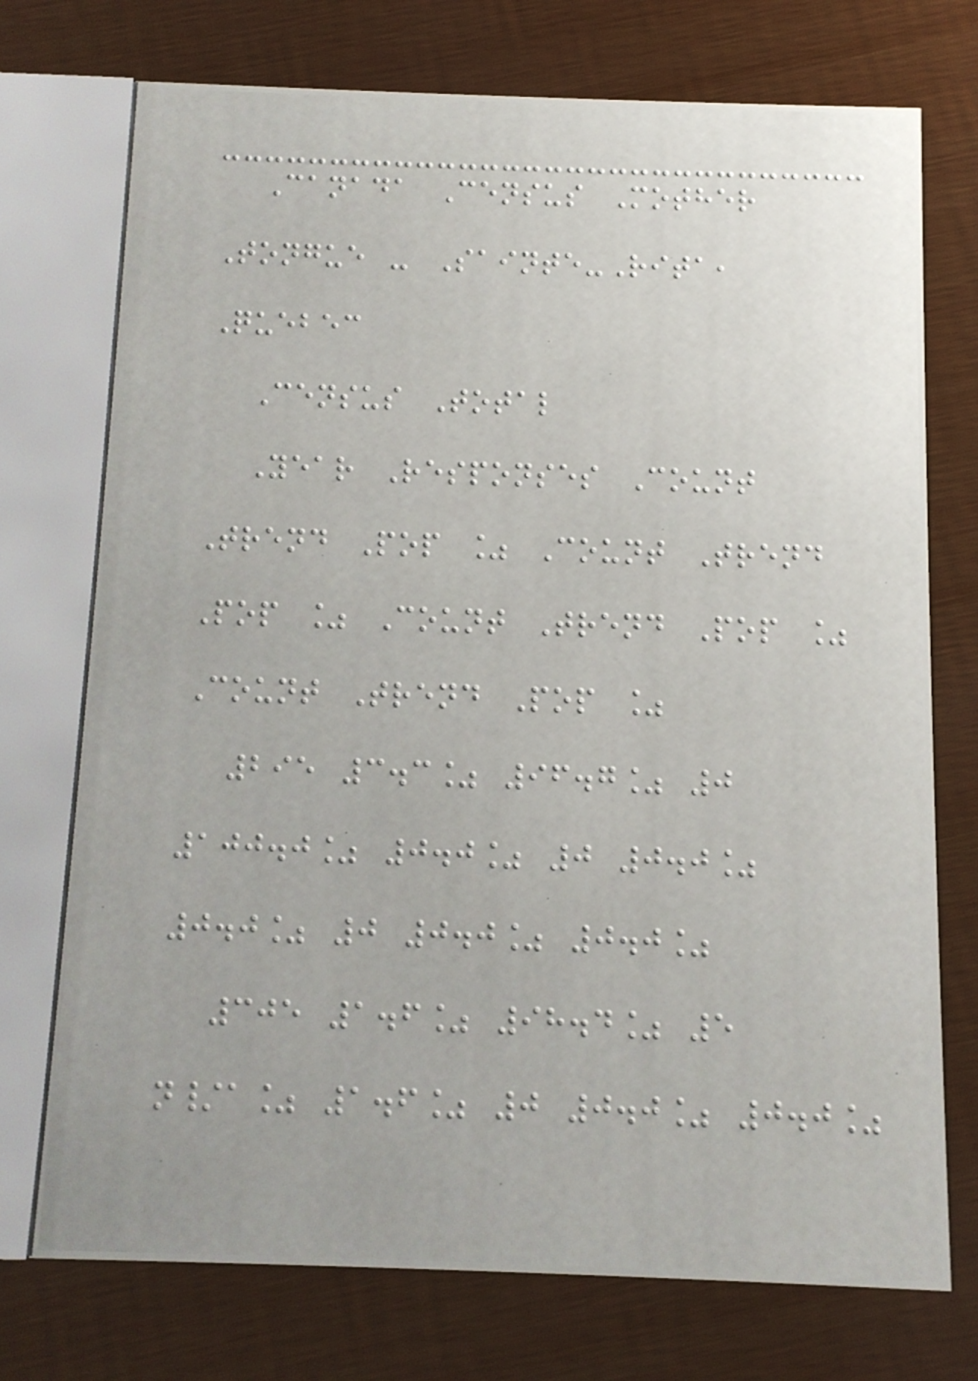Canada Census Mother
Tongue - Sainte-Rita,
Quebec
Census Total
Year Responses Count
Trend Pop % Count Trend
Pop % Count Trend Pop %
Count Trend Pop %
295 3.3% 96.7% 0
100.0% 0.0% 0 0.0%
0.0% 0 0.0% 0.0%
305 1.6% 98.4% 5
n/a% 1.6% 0 0.0% 0.0%
